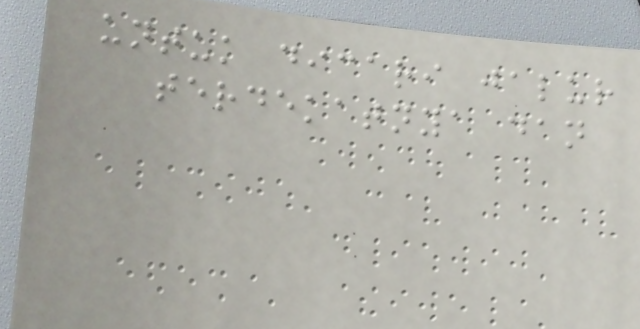untuk dicari jalur
terdekatnya dan
